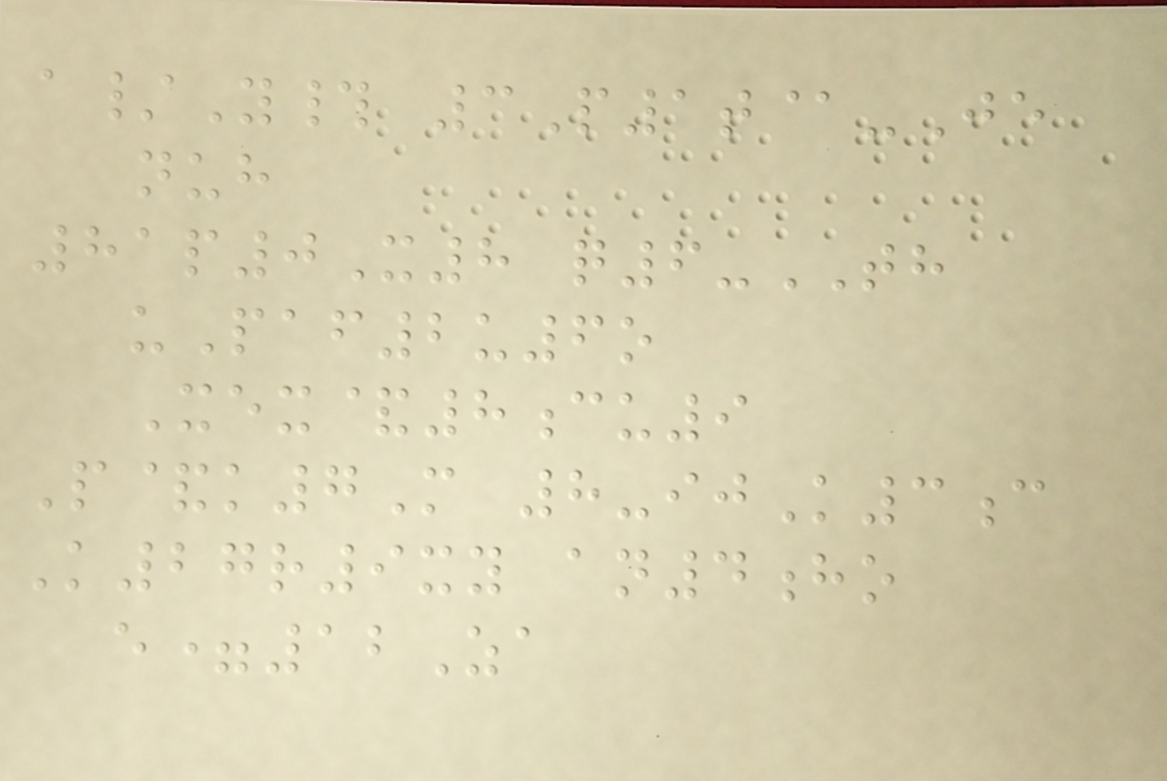a/Y# 3P1t@-Je
nuh
81p0X8 q6-TH
uPaf2u6o
Xex&8cu9
P&k7M 8-ijK3c
K27r9xy an4ho
e=12Za
